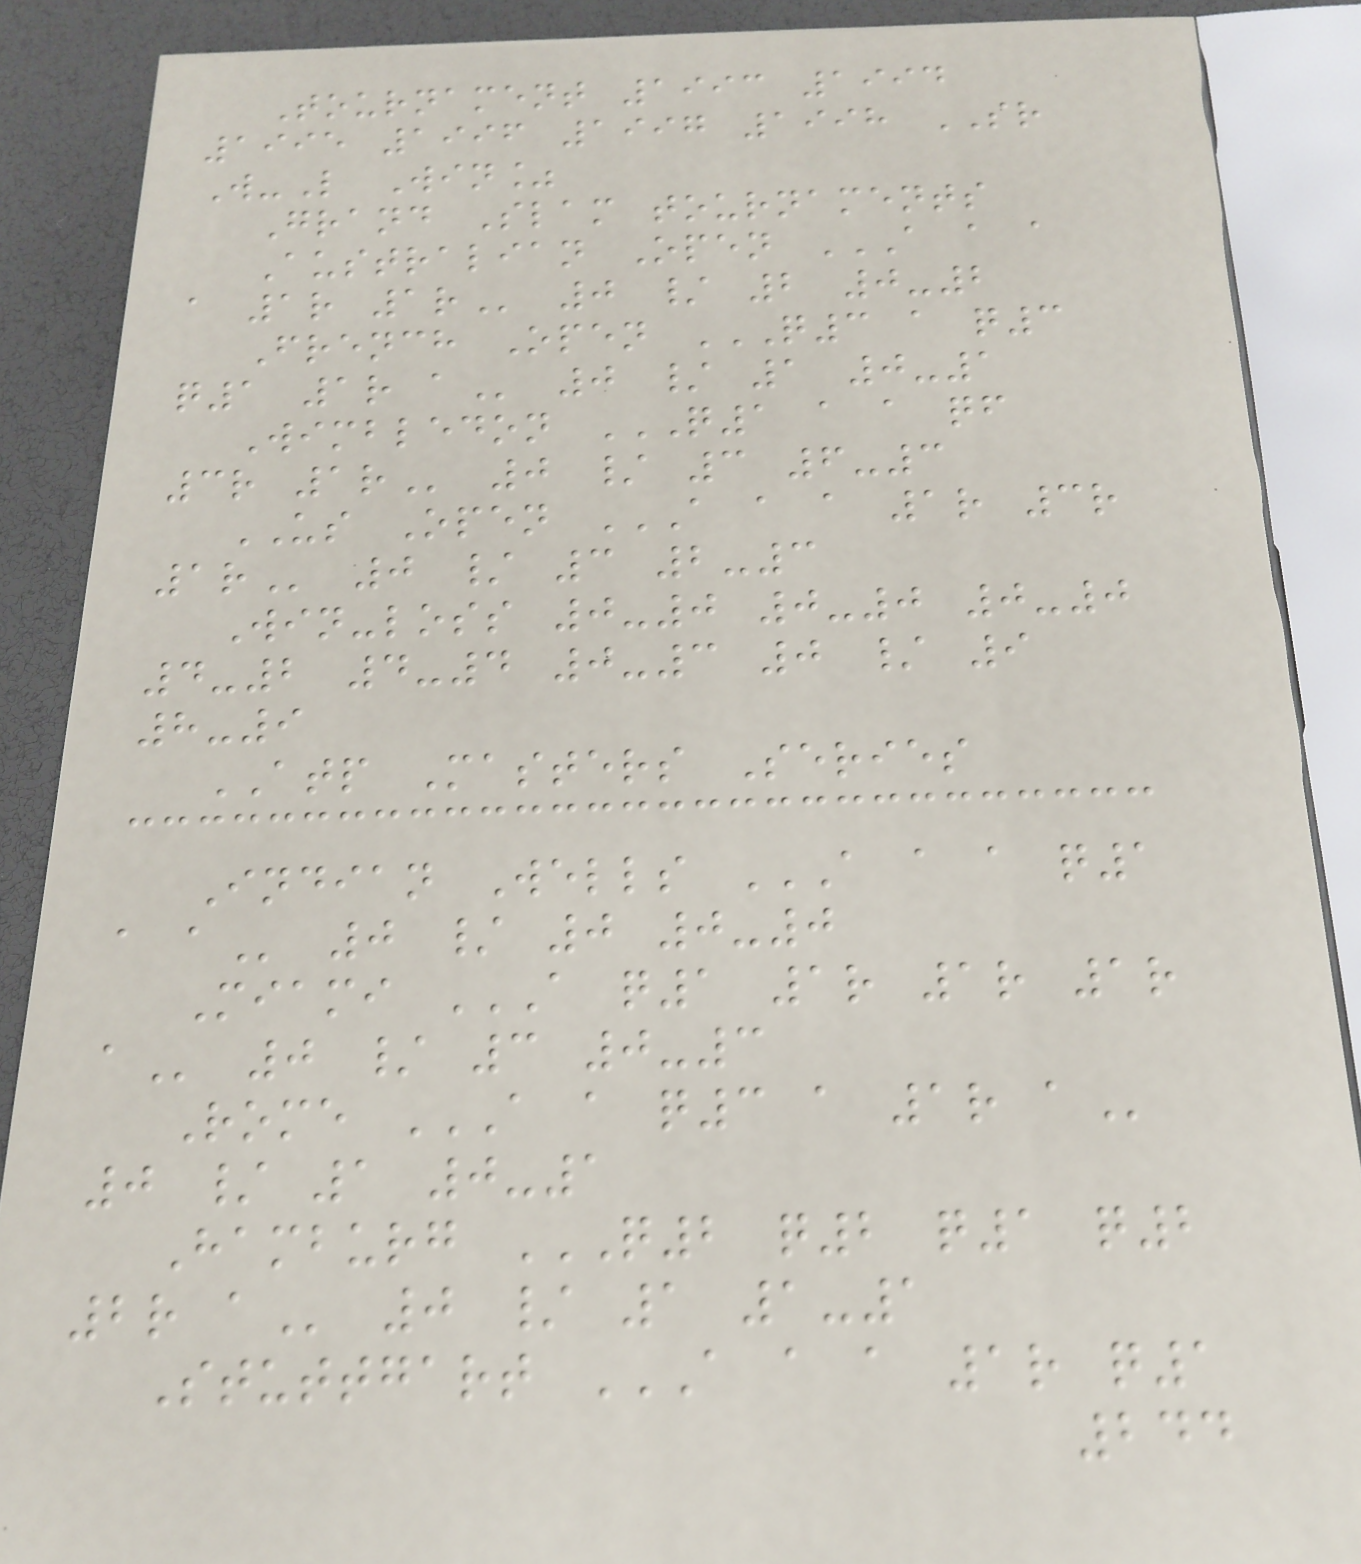Tournament 1993 1994
1995 1996 1997 1998 SR
W-L Win%
Grand Slam tournaments
Australian Open A A A
A 1R 1R 0 / 2 0-2
French Open Q3 A Q3
Q1 1R A 0 / 1 0-1
Wimbledon Q1 A A QF
3R 1R 0 / 3 6-3
US Open A A A 1R 3R
1R 0 / 3 2-3
Win-loss 0-0 0-0 0-0
4-2 4-4 0-3 0 / 9
8-9
ATP Masters Series
Indian Wells A A A Q1
A A 0 / 0 0-0
Miami A Q1 1R 1R 1R
A 0 / 3 0-3
Rome A A Q3 A 1R A
0 / 1 0-1
Hamburg Q2 Q2 Q1 Q2
2R A 0 / 1 1-1
Stuttgart A A A 1R Q1
244
